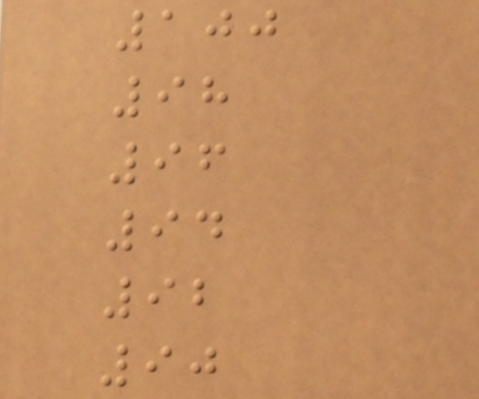100
98
96
94
92
90
